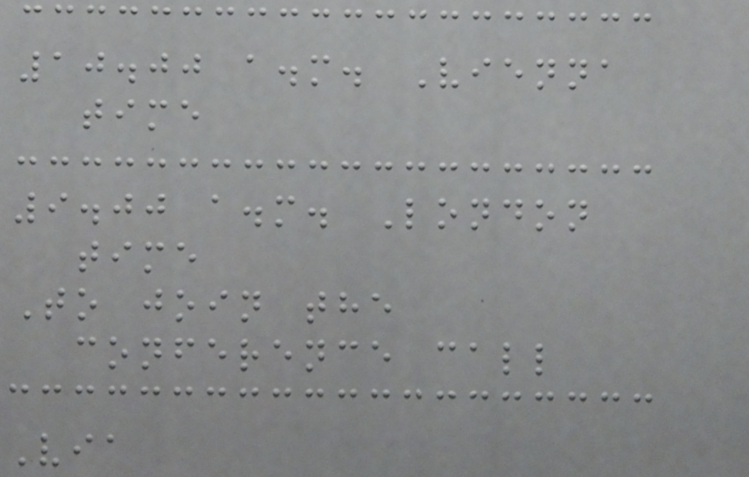10.00 a.m. Vienna
time
9.00 a.m. London
time
To join the
conference call
Via
